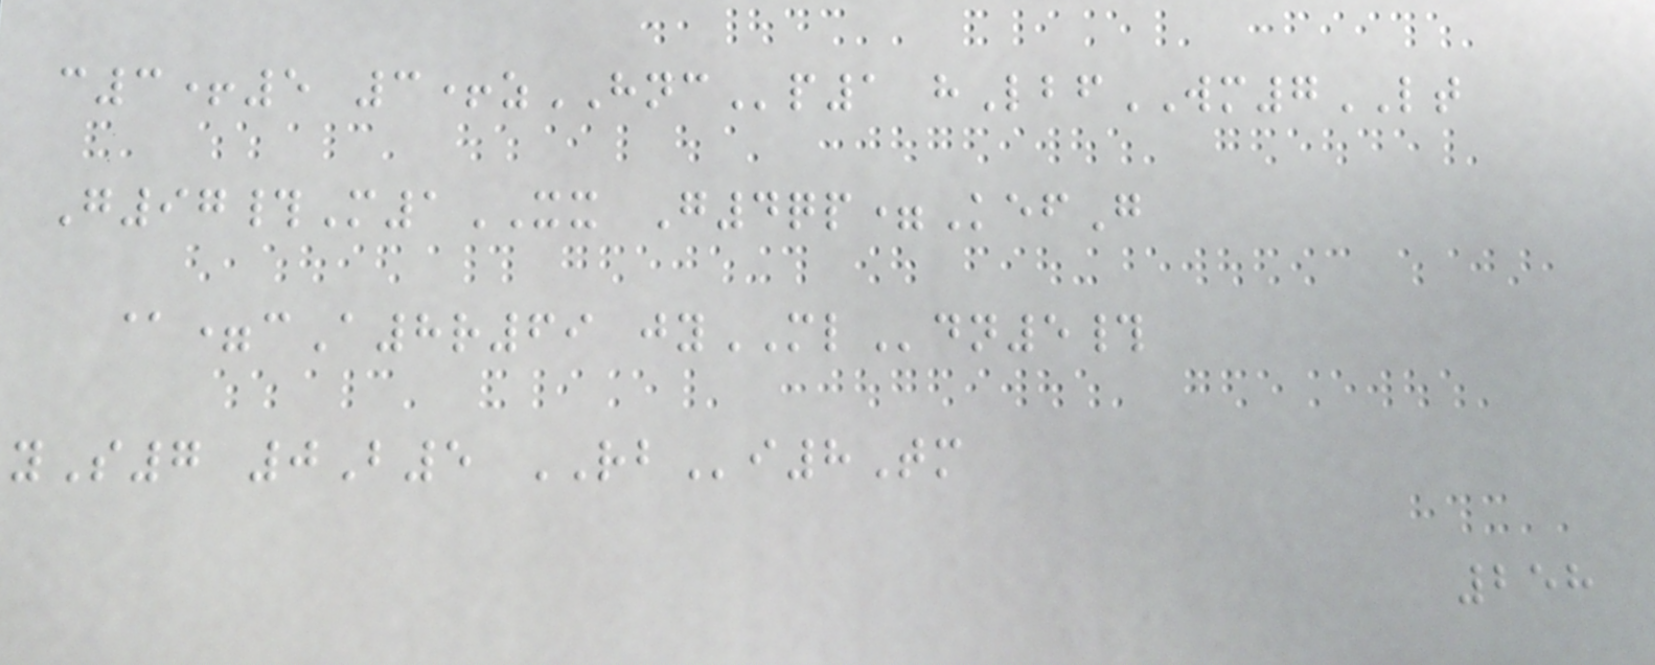c3+5 3+zHNCp1 hLbfWM7LT
G97#M1XX G4qp=KefG
@=cA8r69 jyMLdn5#
yS7 0B5 RBi8Tm
258
